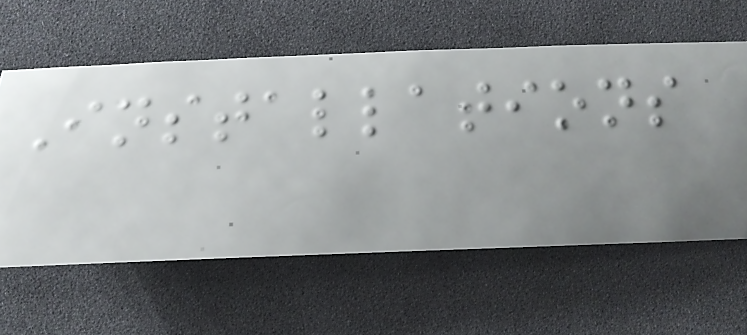Installations
